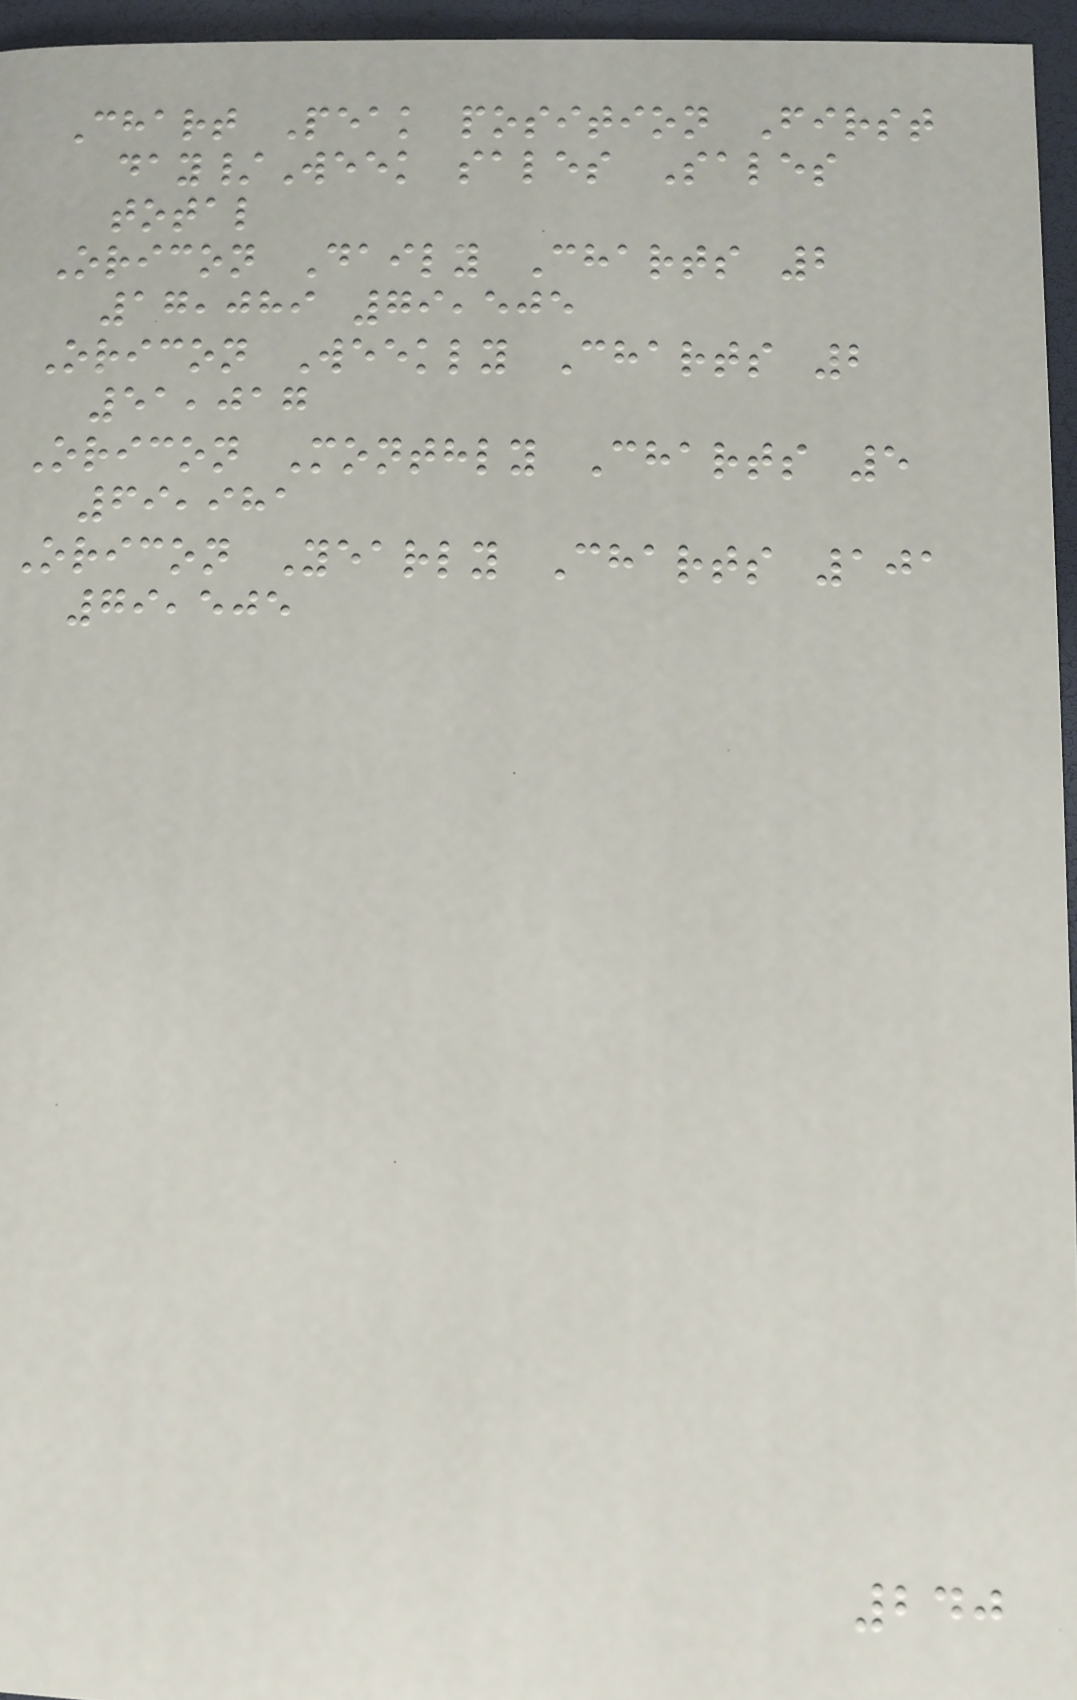Chart Peak position First
day/Week sales Sales
total
Oricon Daily Charts 2
17,089 79,505
Oricon Weekly Charts 2
51,017
Oricon Monthly Charts 5
69,981
Oricon Yearly Charts 101
79,505
240
